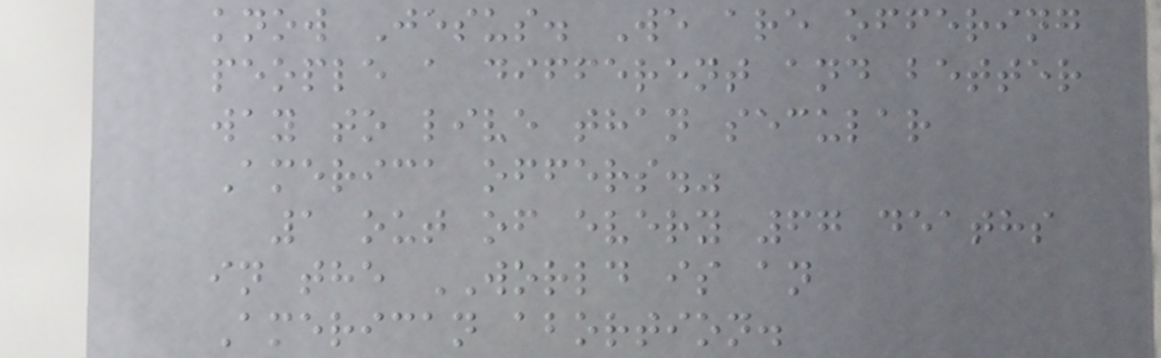know Jesus. We are offering
people a different and better
way to live than secular
America offers."
1 out of every 67 deaths
in the WORLD is an
American abortion.
